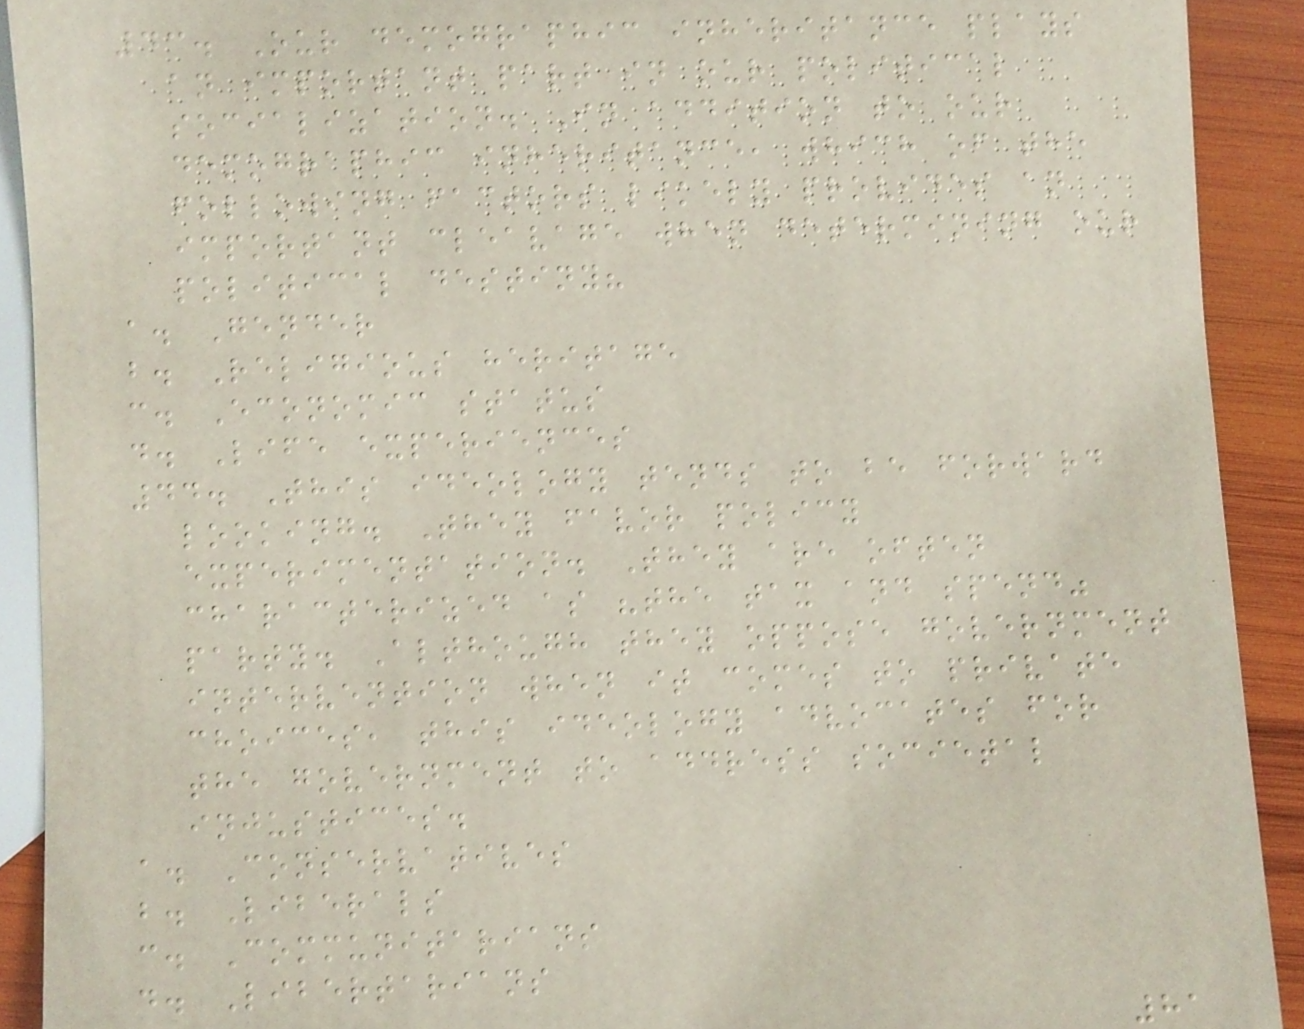43. Our demographic inheritance plays
an important part in our political
socialization. In addition to our
demographic inheritance, which of the
following factors likely provides an
important cleavage when determining our
political destiny?
a. Gender
b. Religious heritage
c. Economic status
d. Life experiences
44. This ideology tends to be forward
looking. They favor policy
experimentation. They are often
characterized as "the tax and spend"
party. Although they oppose government
intervention when it comes to private
choices, this ideology advocates for
the government to address societal
injustices.
a. Conservatives
b. Liberals
c. Communitarians
d. Libertarians
81
